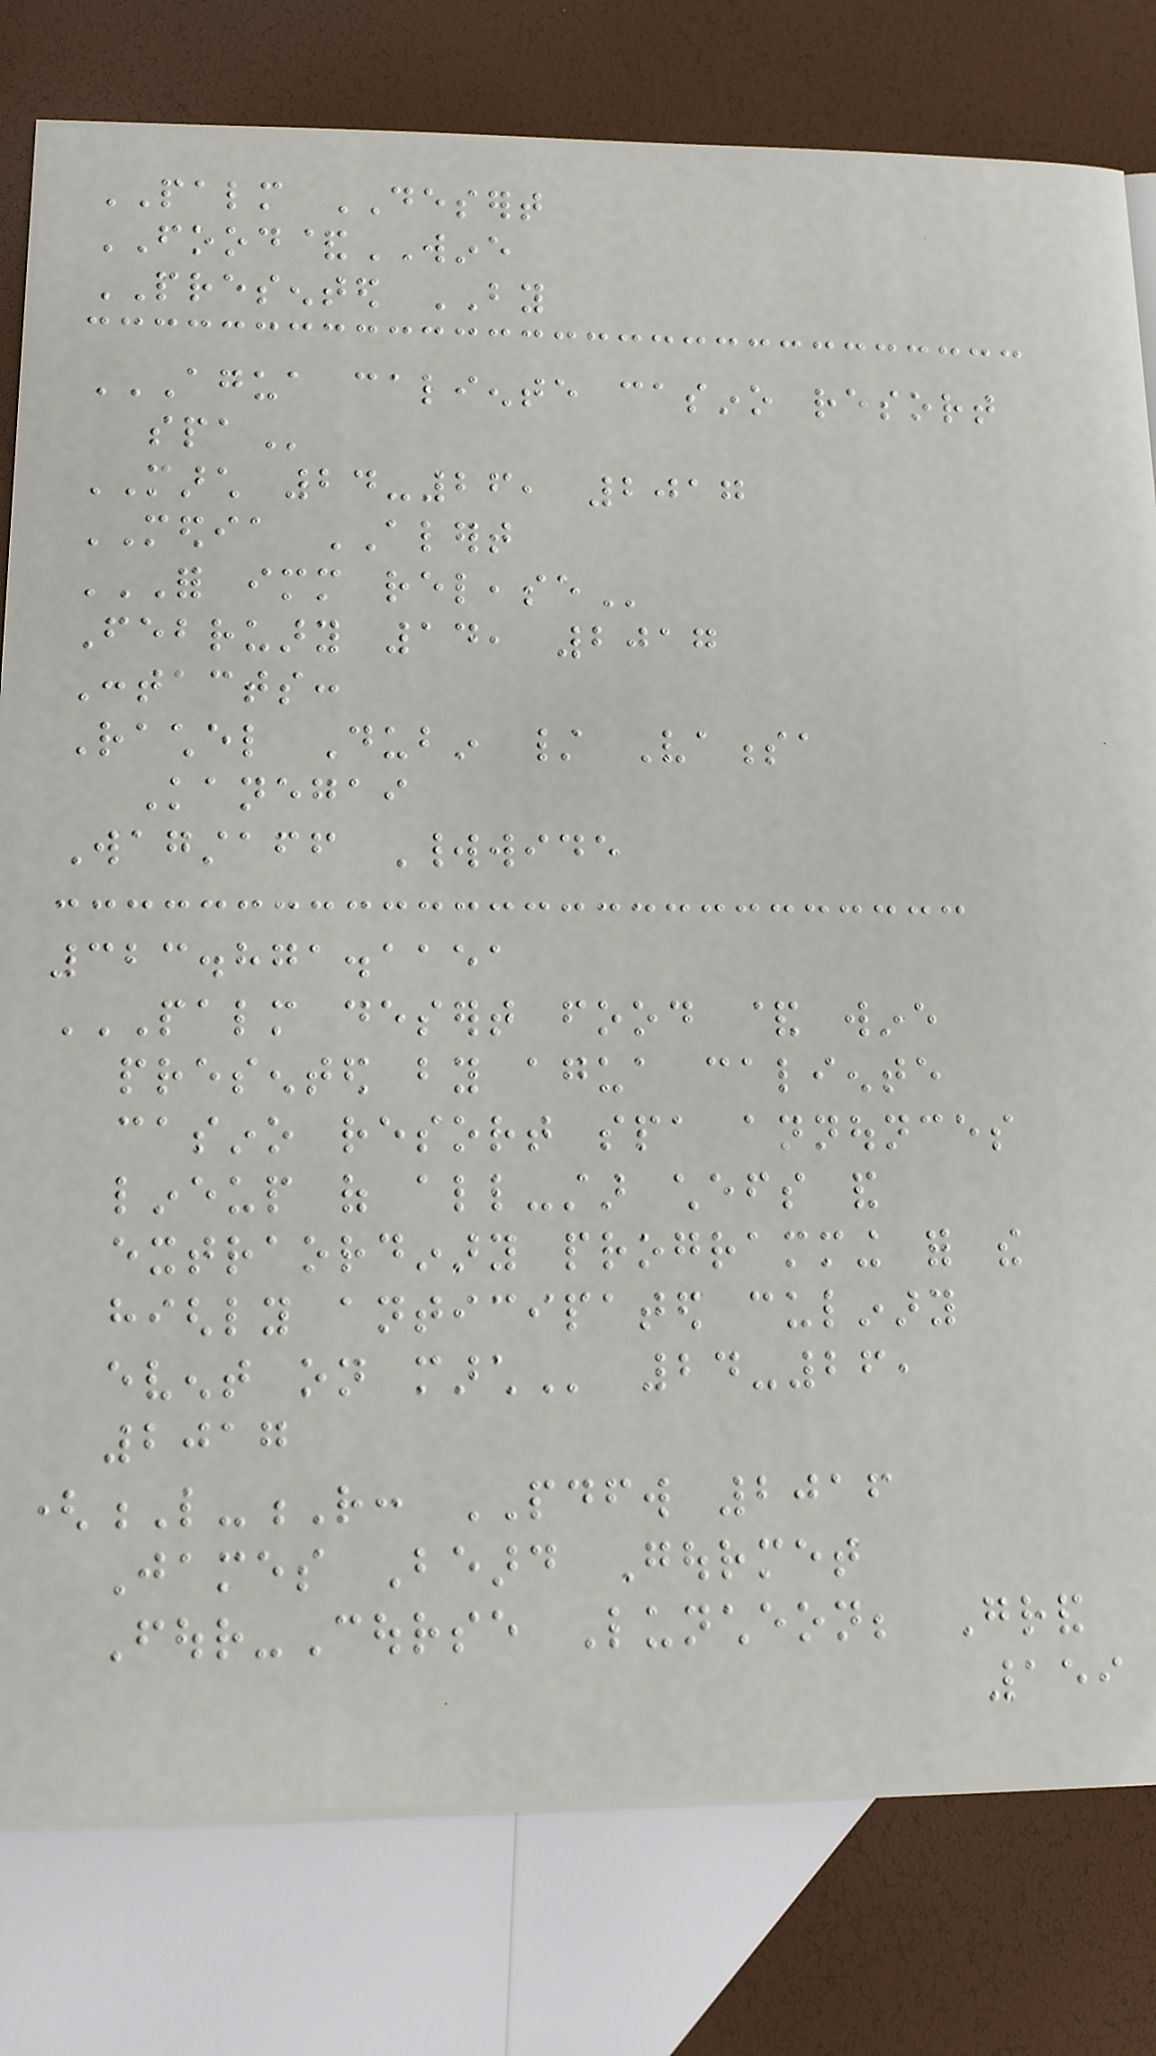PALM DESERT
FOOD&WINE
PRESENTED BY
AGUA CALIENTE CASINO RESORT
SPA
MARCH 24-26, 2017
MEDIA ALERT
FOR IMMEDIATE RELEASE
February 14, 2017
Contacts:
Rachel Dubin / Vanessa
Kanegai
Wagstaff Worldwide
323.871.1151
PALM DESERT FOOD & WINE
PRESENTED BY AGUA CALIENTE
CASINO RESORT SPA ANNOUNCES
LINEUP OF ALL-STAR CHEFS AND
EXTRAORDINARY PROGRAMMING FOR THE
HIGHLY ANTICIPATED CULINARY
EVENT ON MARCH 24-26,
2017
(L-R: PDFW 2016
James Beard Gourmet
Four-Course Luncheon; Grand
159
